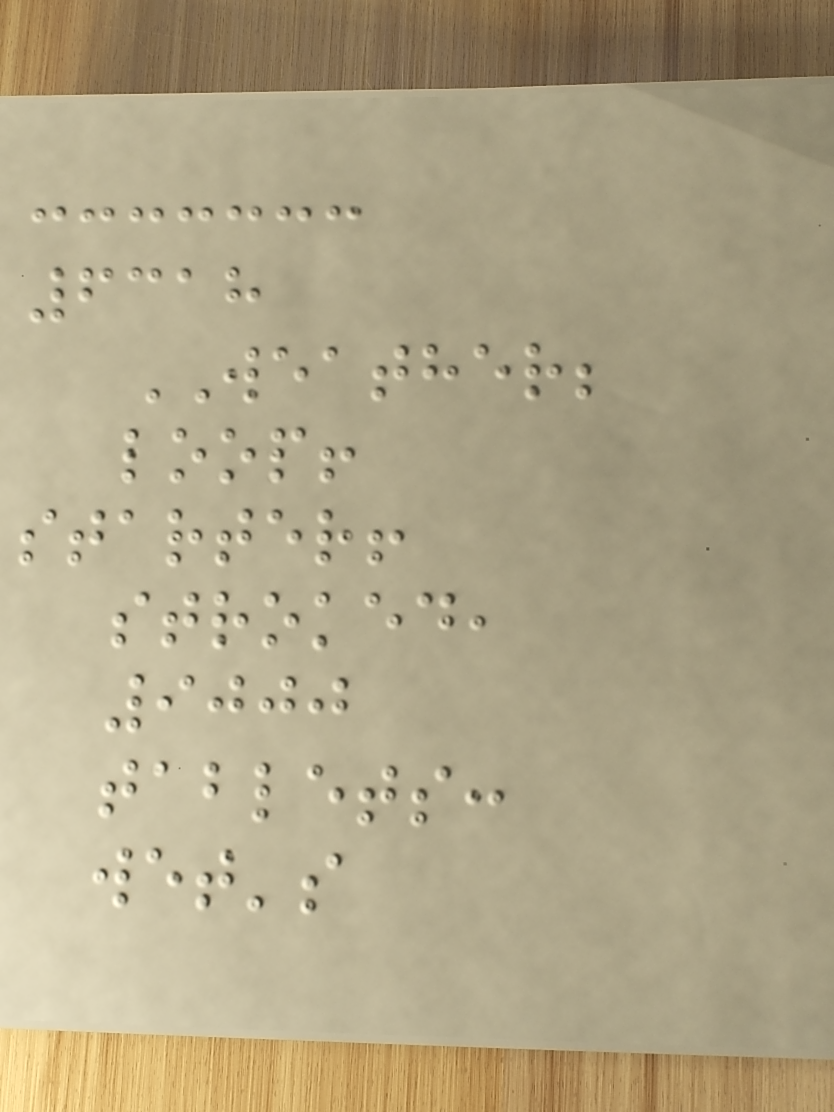6318
WEATHER;
loop!
starter!
stroked,
9000
tablets:
wet's
